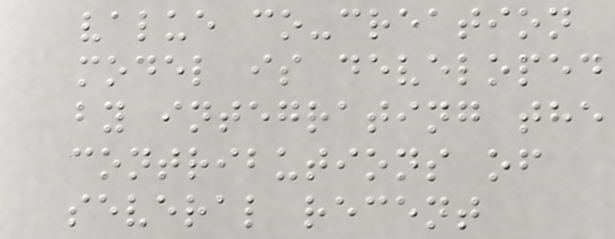value co-creation
model is developed
by integrating the
contributions of
several recent
